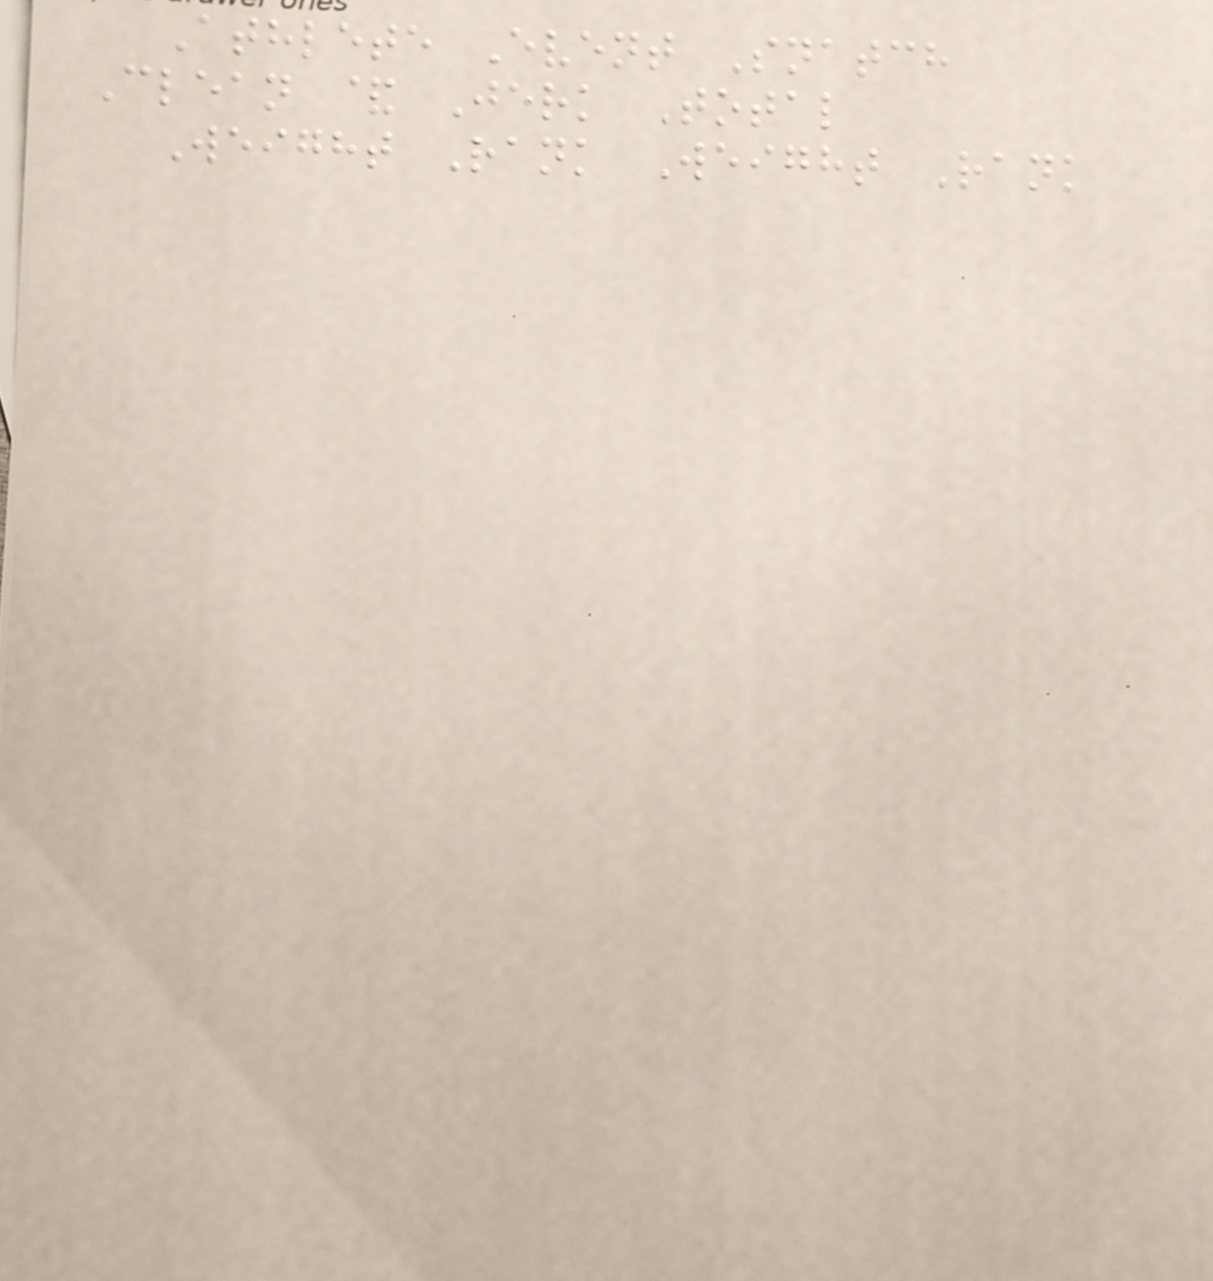Athlete Event Snatch
Clean & Jerk Total
Weight Rank Weight Rank
